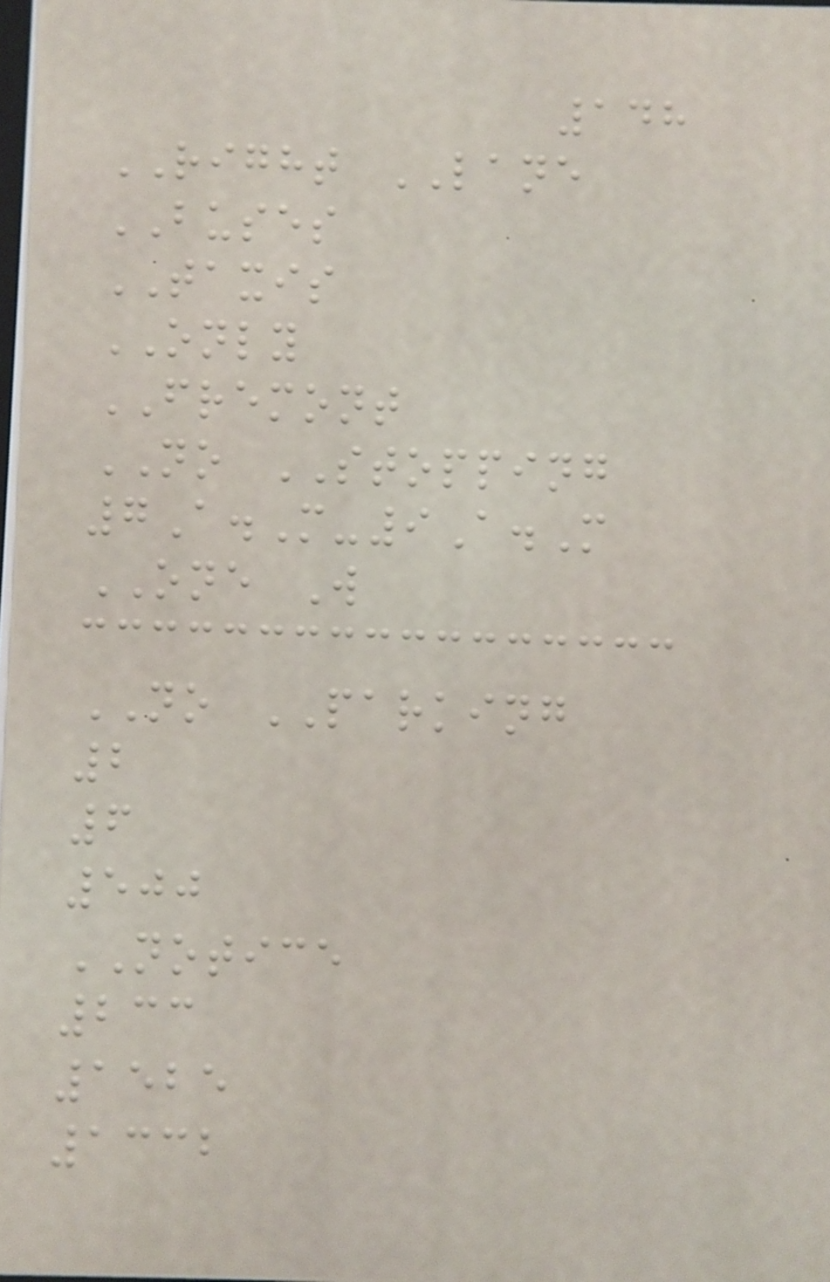148
RIGHT LANE
BUSES
TAXIS
ONLY
FREMONT
NO STOPPING
7A.M-9A.M
ONE W
NO PARKING
2
6
500
NOTICE
233
1525
1332
